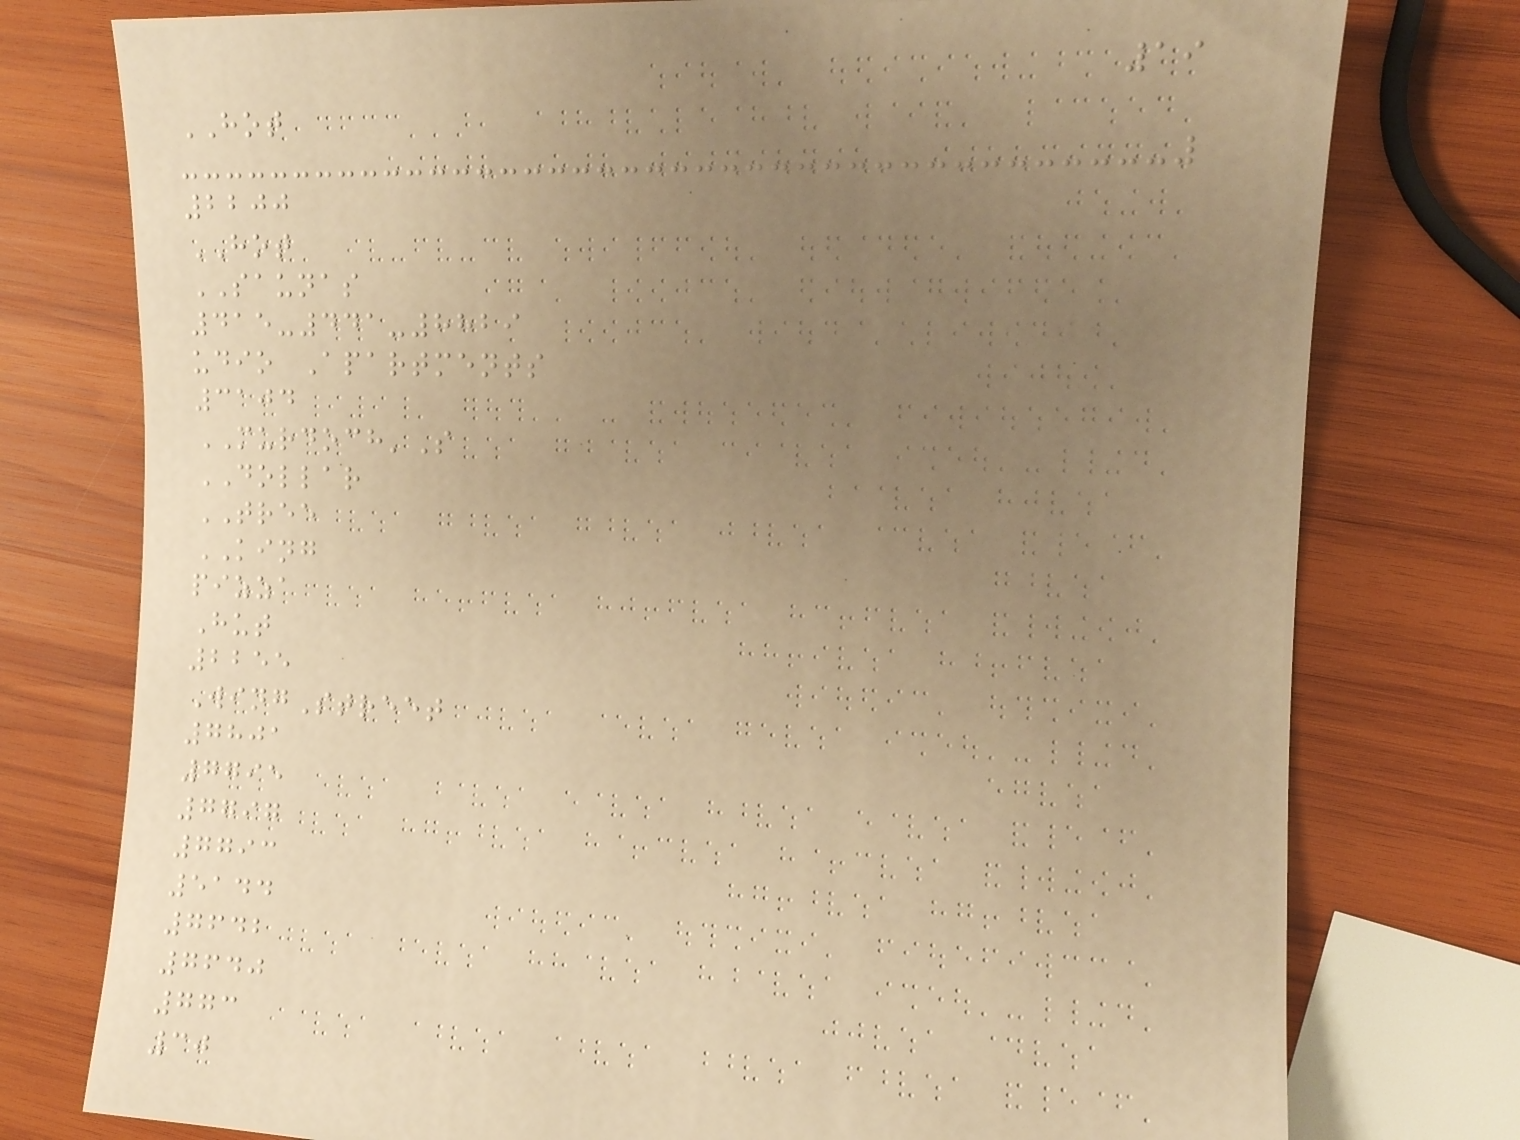19
HOT
2200
HOT
SAUNAS
415-441-8829
udio Apartments
3104
MURDOCH'S
DOLLAR
TREE
KING
pizza
Hut
2255
WingStreet
7801
7795
7797
7793
5144
7642
7640
773
30
